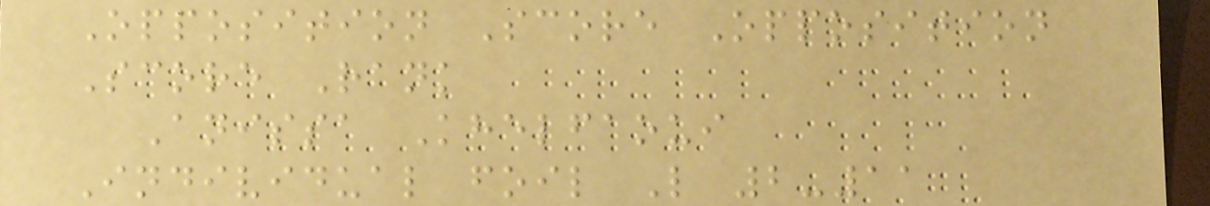Opposition Score Opposition
Score Rank
Anissa Khelfaoui
Individual foil L 2-11
